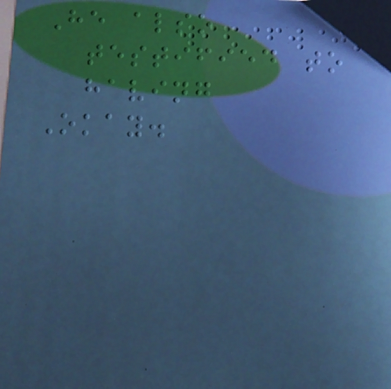He also
testified to
having
Okay.
